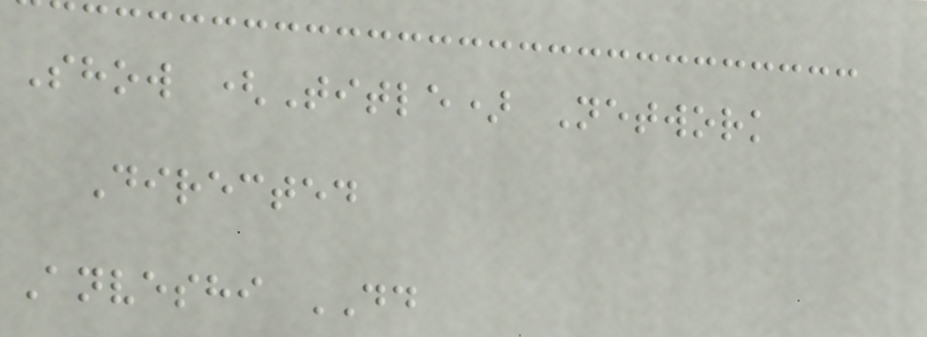Show (Title) Network
Directed
Anveshi DD
